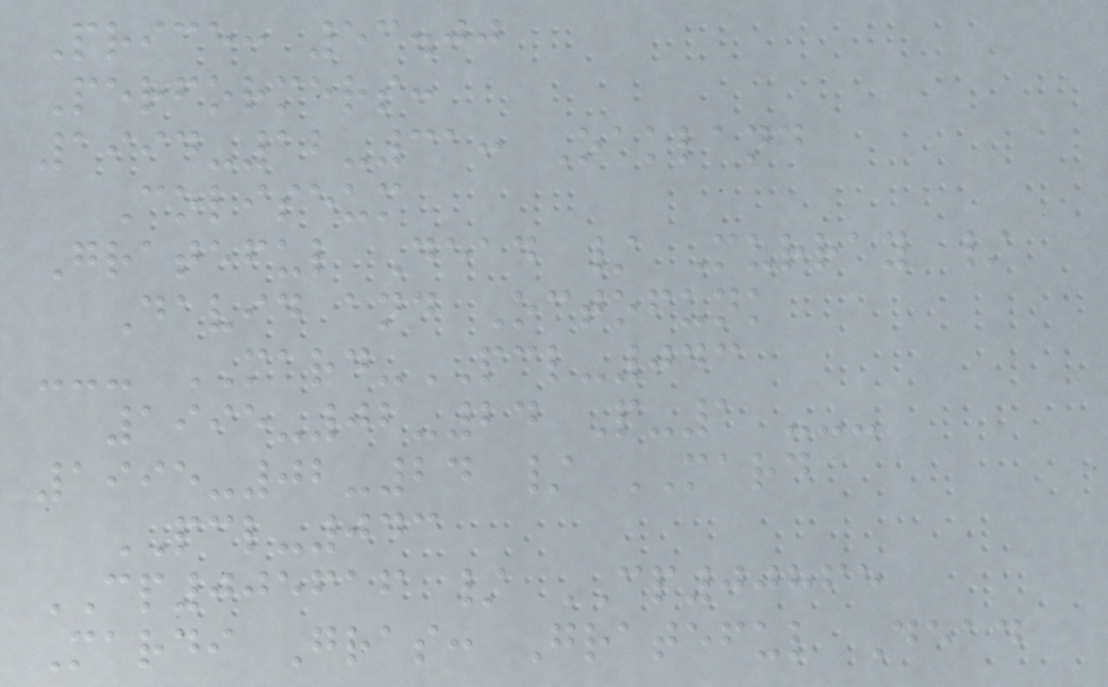Price: 53.00
Performers:
1994-12-31: Oakland
Coliseum
Grateful Dead / Murray /
David and Octofunk
--- MARD-PCL-043
1995-02-24 P-1 ---
1995-02-24 / MARD
PCL-043
CP005616 / CP00865
Mardi Gras: Grateful Dead
